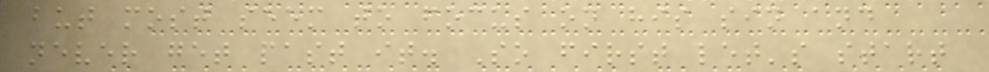but most seem to focus on his sin and
never get past it. So first let's start
